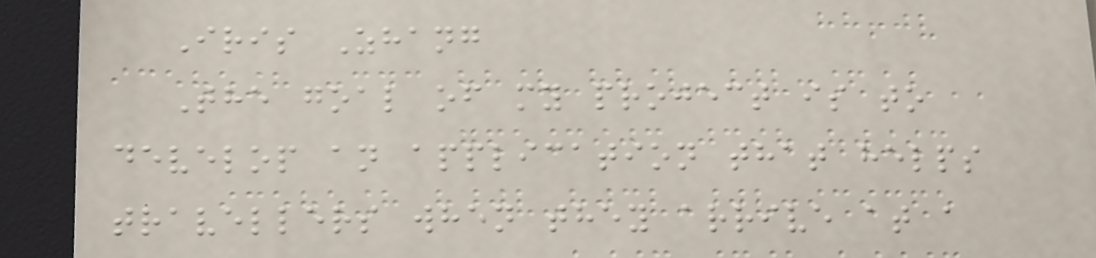Iris Zhang
The goal of my project is to
develop an application that helps
travellers when they arrive at a
